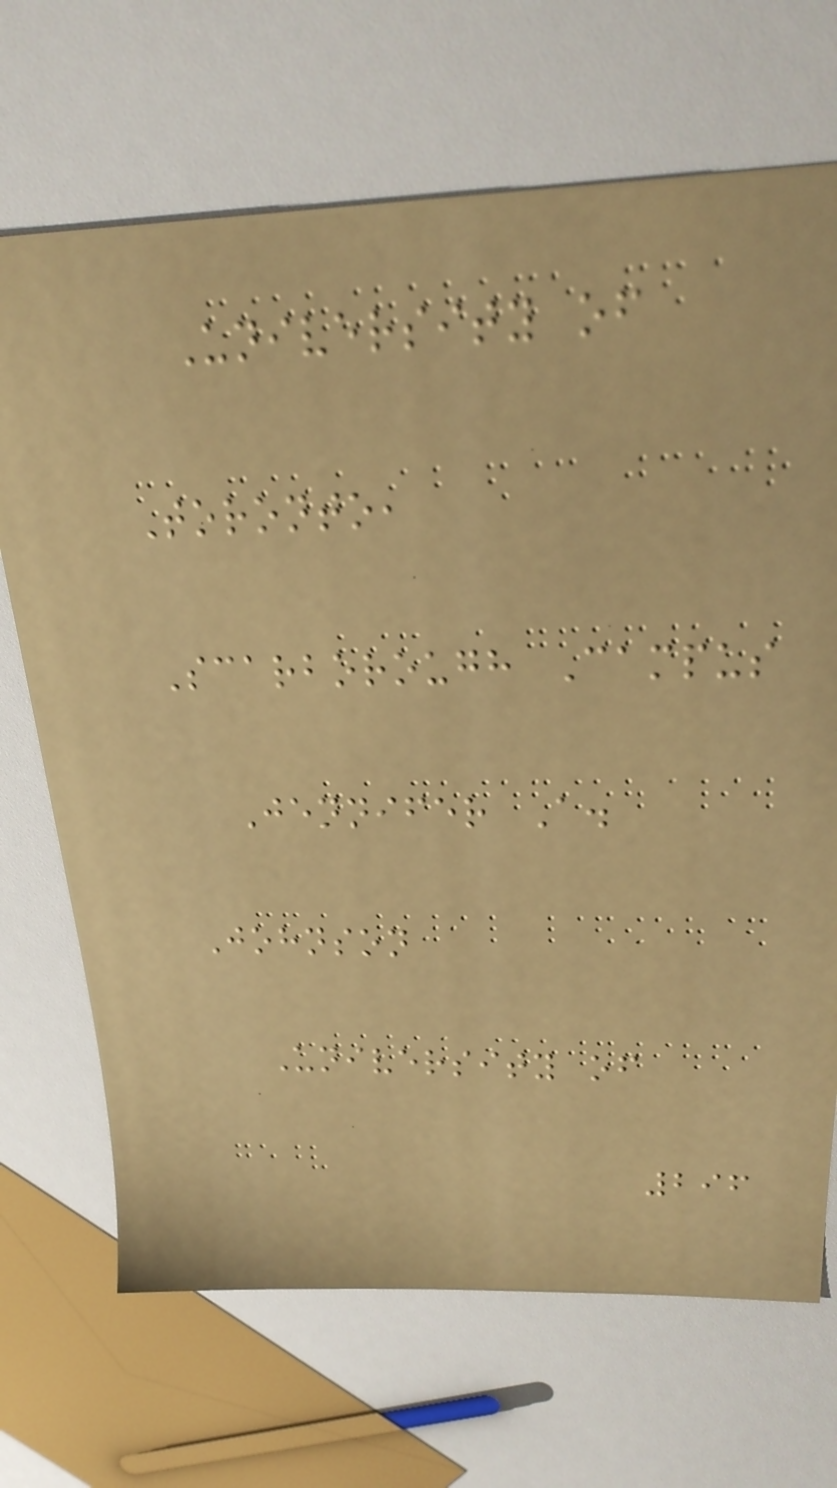University of
Toronto,
Scarborough Campus
Jennifer A.
Johnson
University of
296
